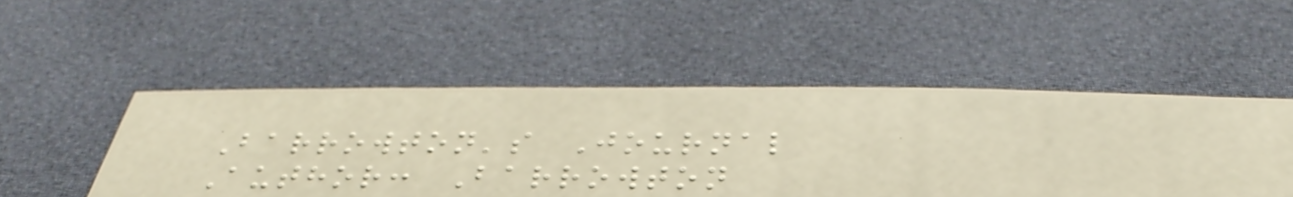Barrowton's Journal
Author: Barrowton
